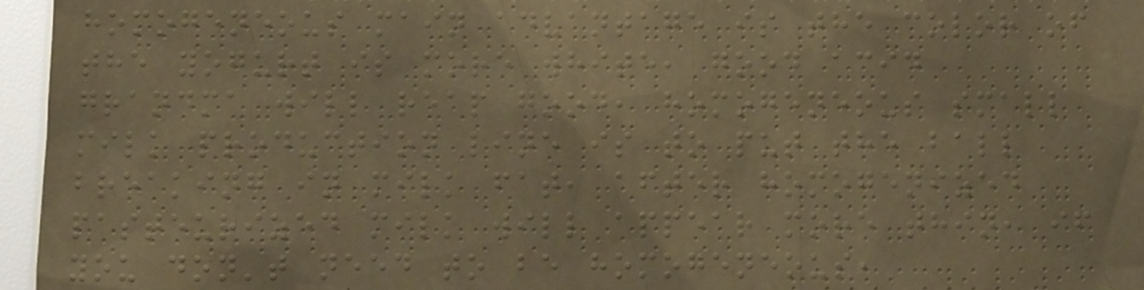homogeneous main advantage is the color of
the yogurt is more white, good acid
grandma will reap good, homogeneous small
milk production line is to put the ball
breaking in milk fat, after homogenized
pasteurized milk will appear more thin, if
you don't need to be homogeneous,
